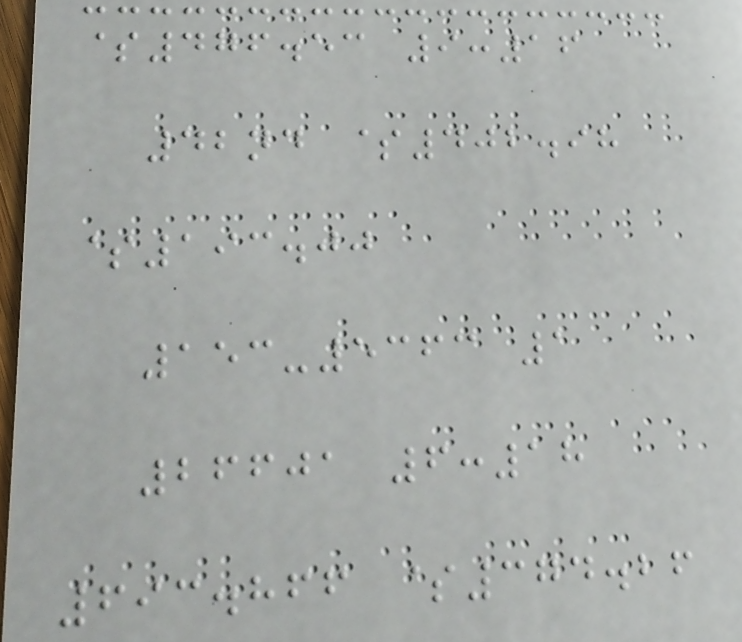$476.53 9:16
42nd $402.98
$193.00
153-5363 1
26601 6:18
693.866 $374.26
